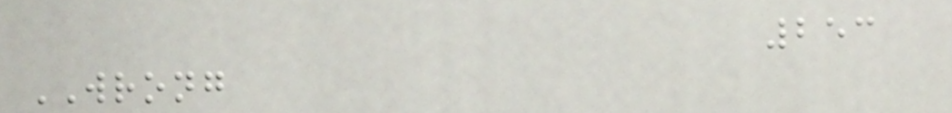253
WRONG
